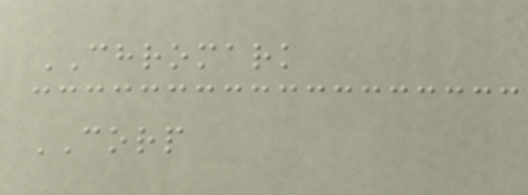CHROMARK
CORP
